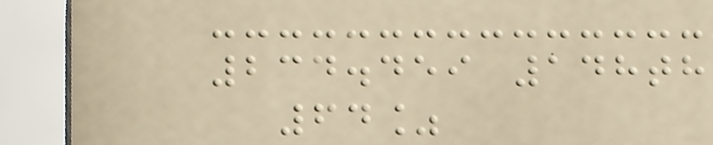234.459 148th
64%
